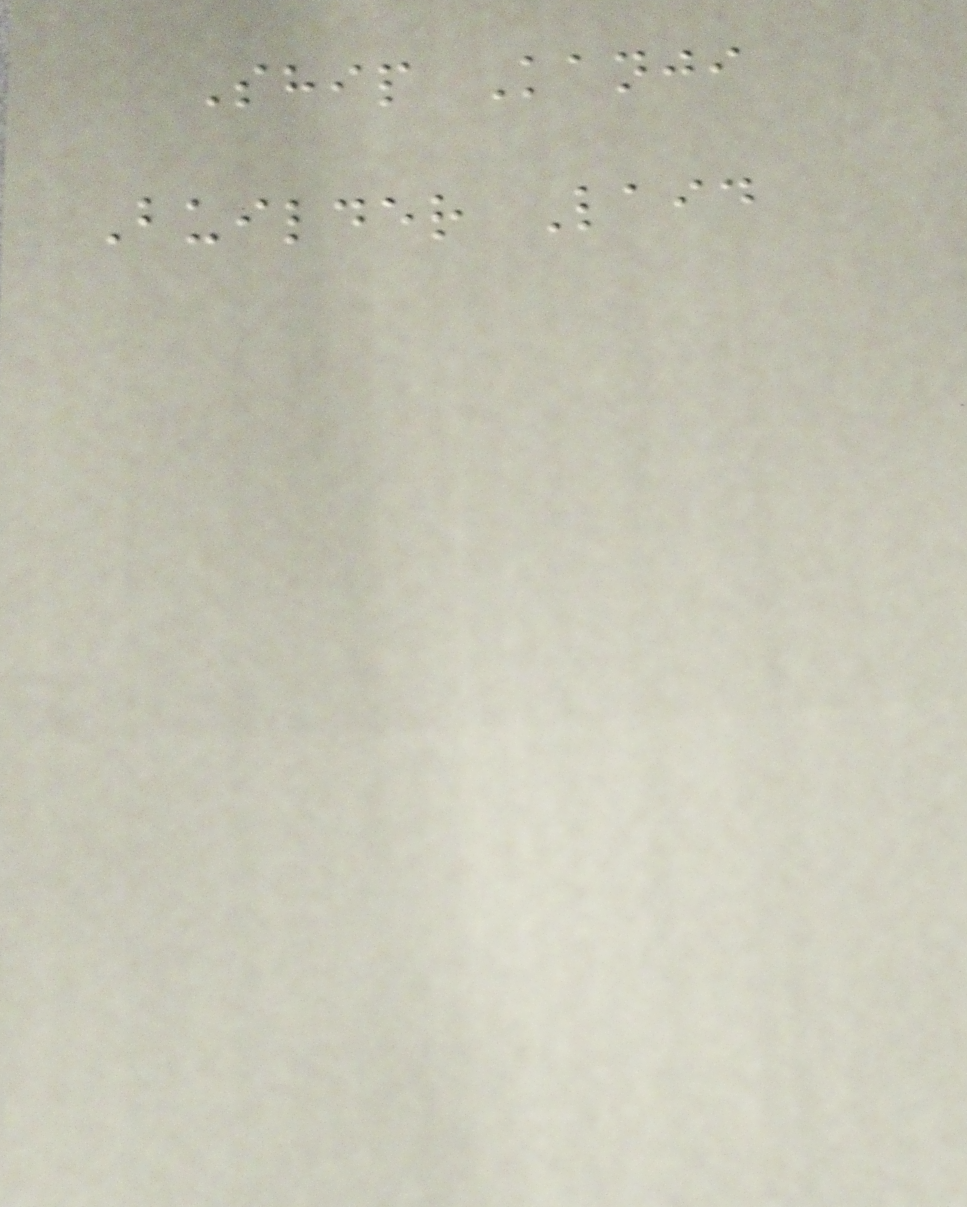Ship Kanji
Builder Laid
